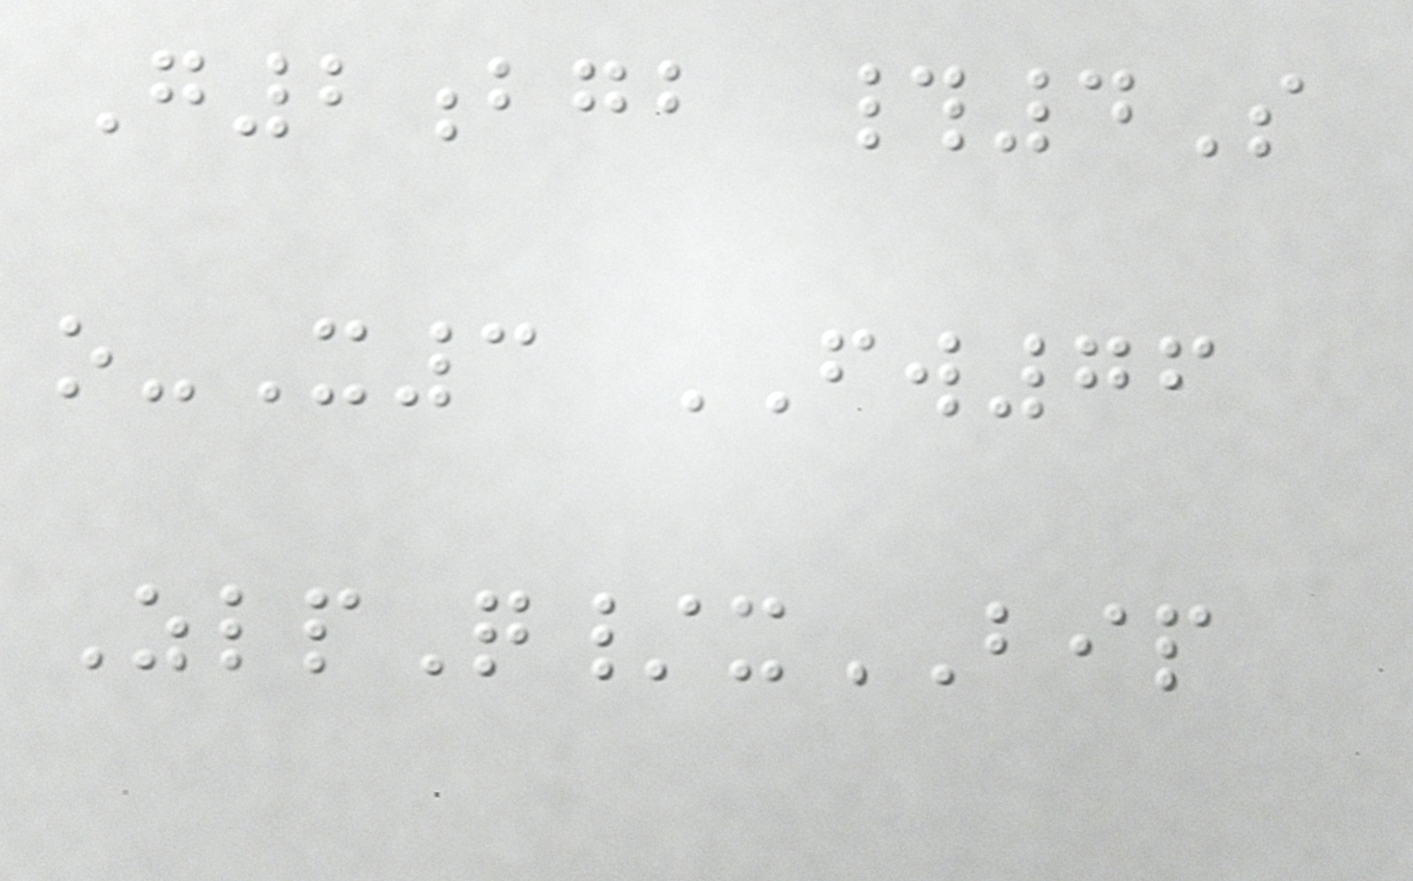G2bgb #4S
o-X3 FW76
ZlpQ/xBIP
